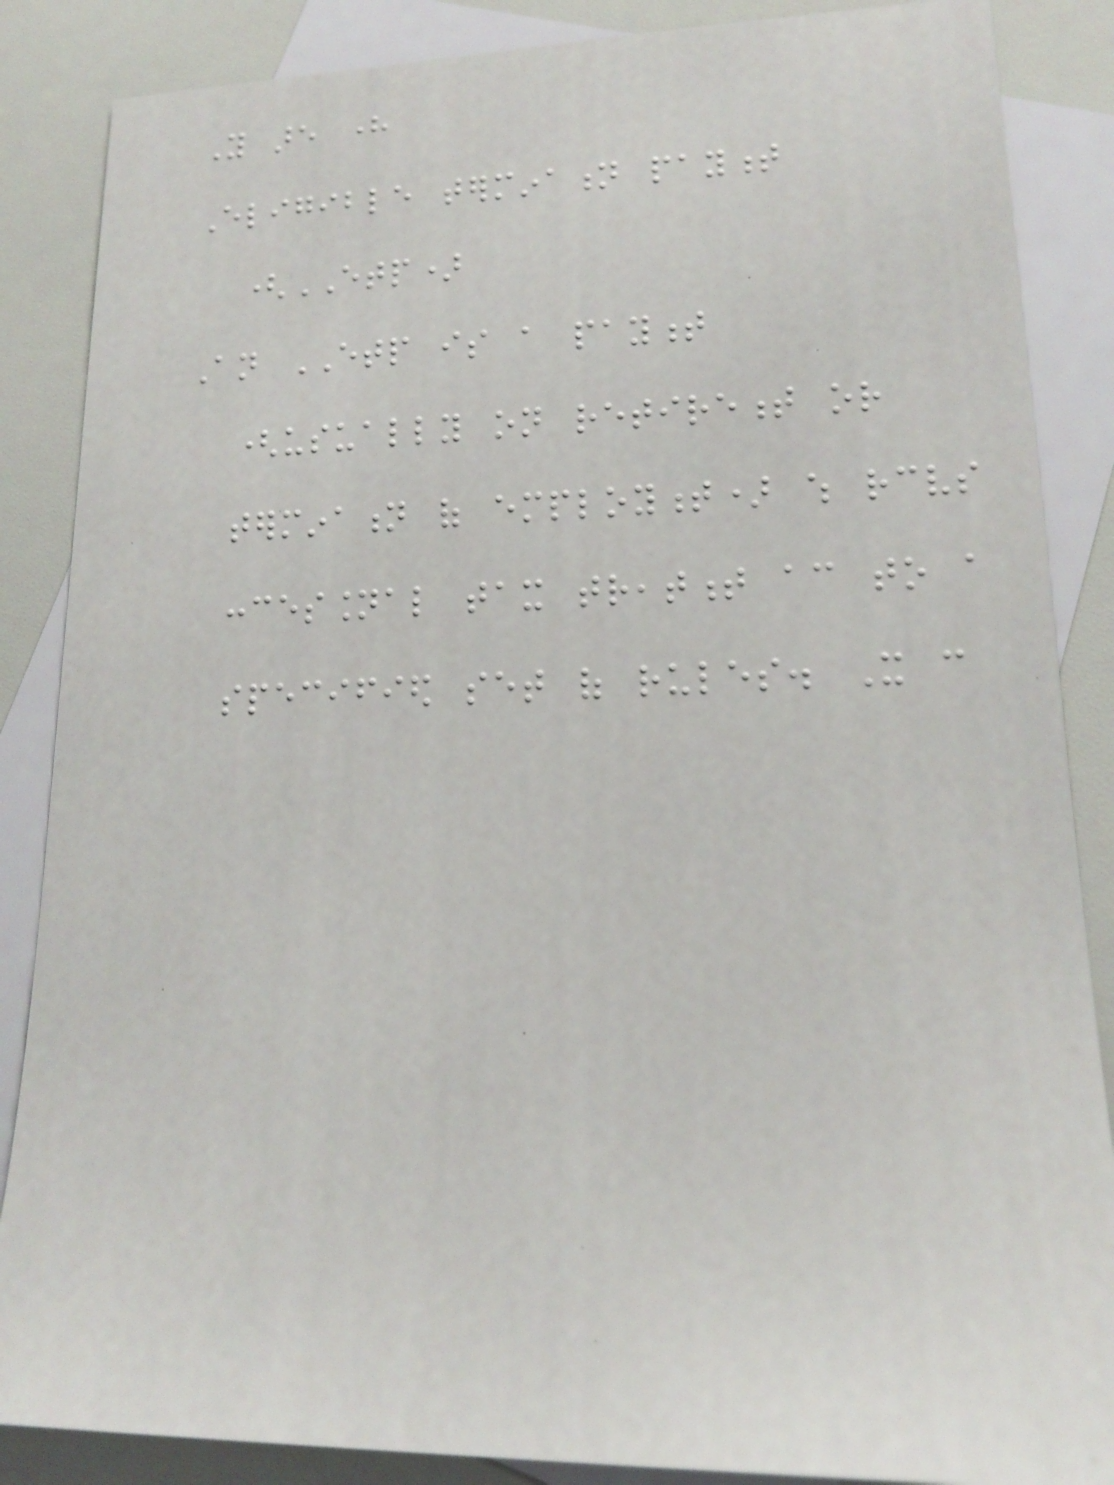You are here
Eligible termination payment
(ETP)
An ETP is a payment
(usually on retirement or
termination of employment) which receives
concessional tax treatment according to a
specified set of rules. It can
